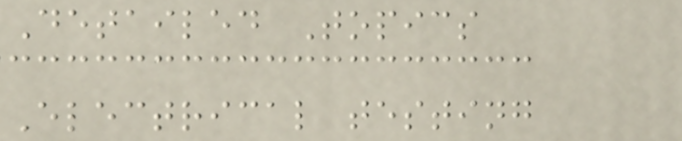Detailed Topics
Electrical testing
